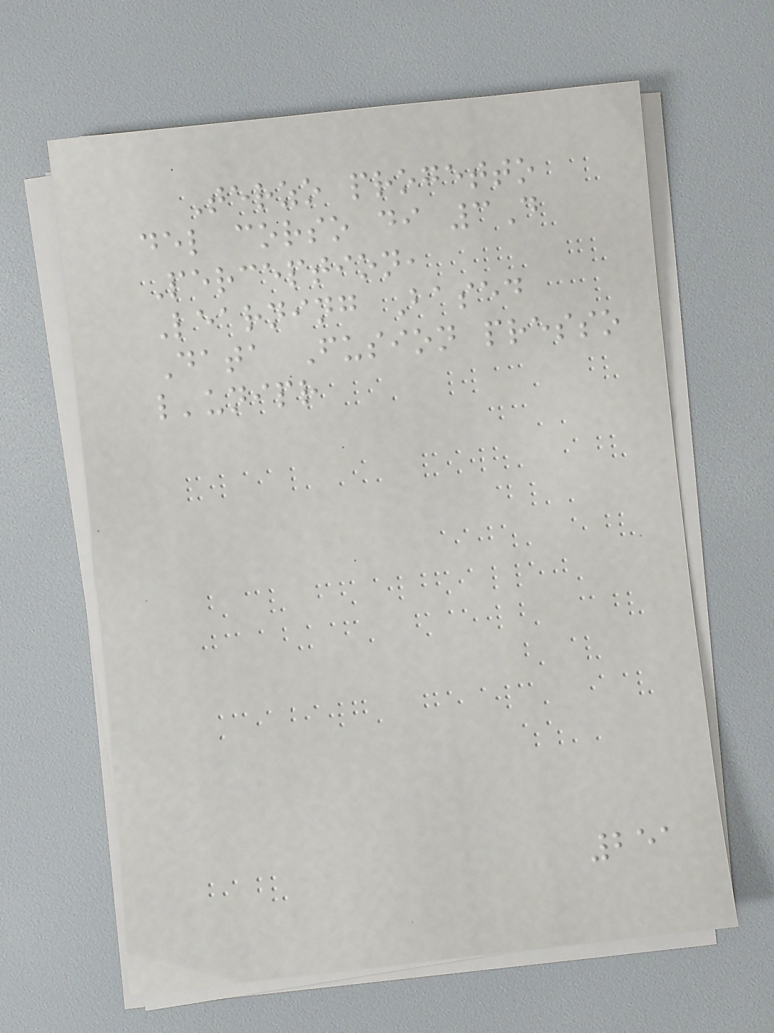Terzo progetto
del corso di 3D
Perception,
Learning Based
Data Fusion presso
l'unipr
251
